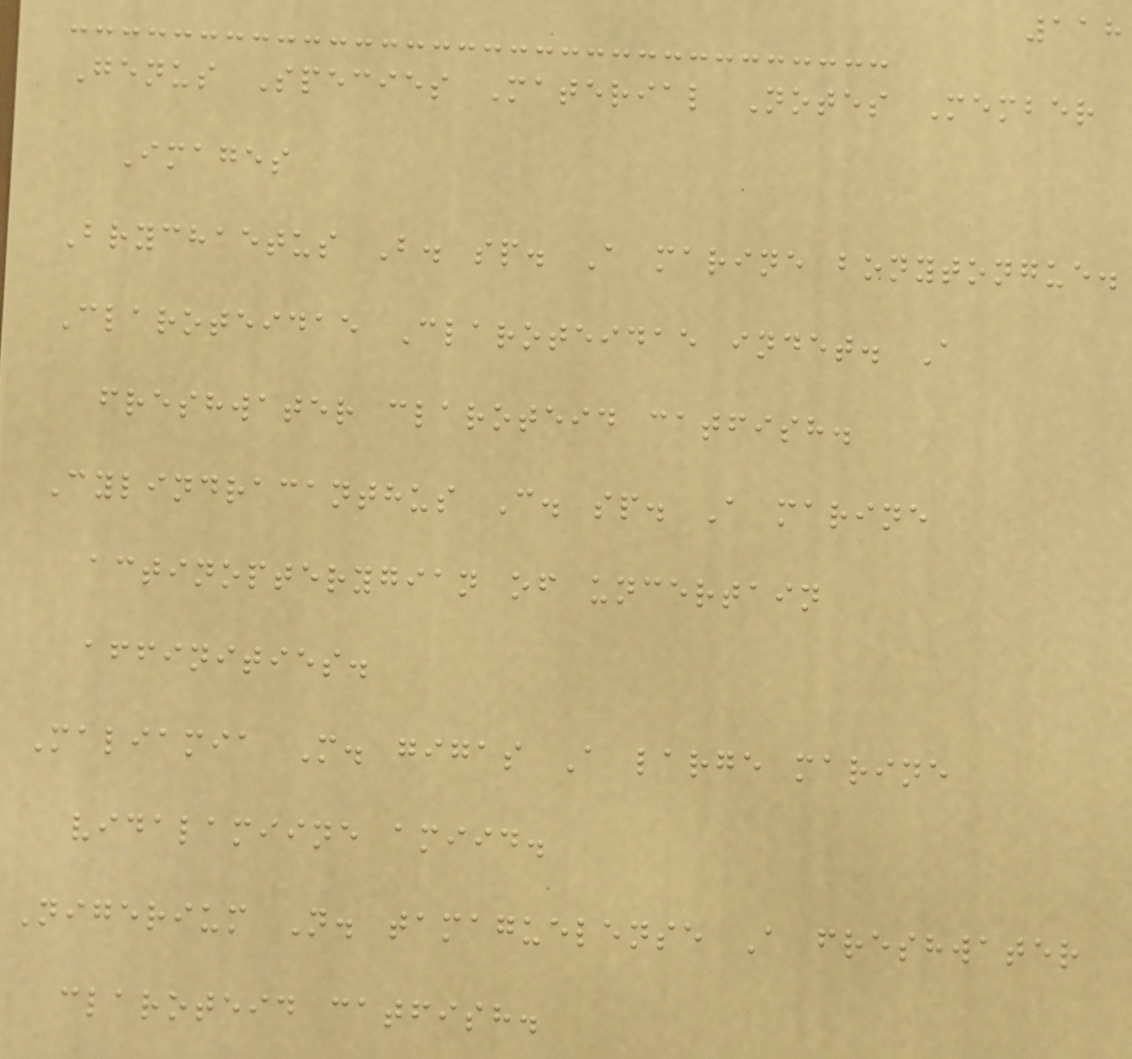118
Genus Species Material Notes Member
Images
Brychaetus B. sp. A marine bonytongue.
Claroteidae Claroteidae indet. A
freshwater claroteid catfish.
Cylindracanthus C. sp. A marine
actinopterygian of uncertain
affinities.
Maliamia M. gigas A large marine
vidalamiine amiid.
Nigerium N. tamaguelense A freshwater
claroteid catfish.
